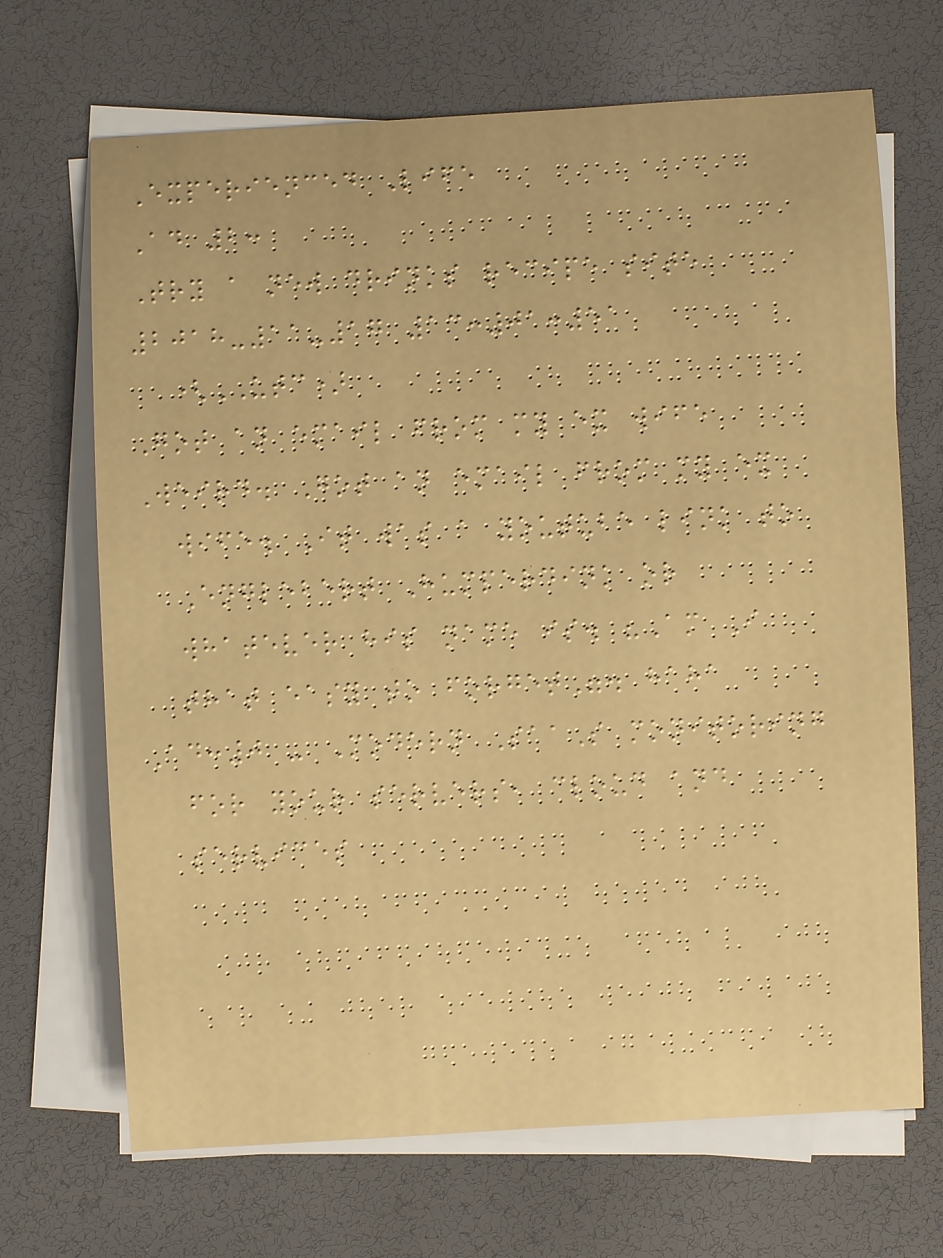Experienced Life
Ad 2:
Try a new drinks recipe site
2018-11-17 13:01:51
(UTC)
Got an email from my ex wife
Weird. Got an email from my ex
wife. It was a youtube link to
Englebert Humperdink or
whatever his name is. "Am I
that easy to forget". haha
Ad:0 - Modern SaaS monitoring
for your servers, cloud and
services
